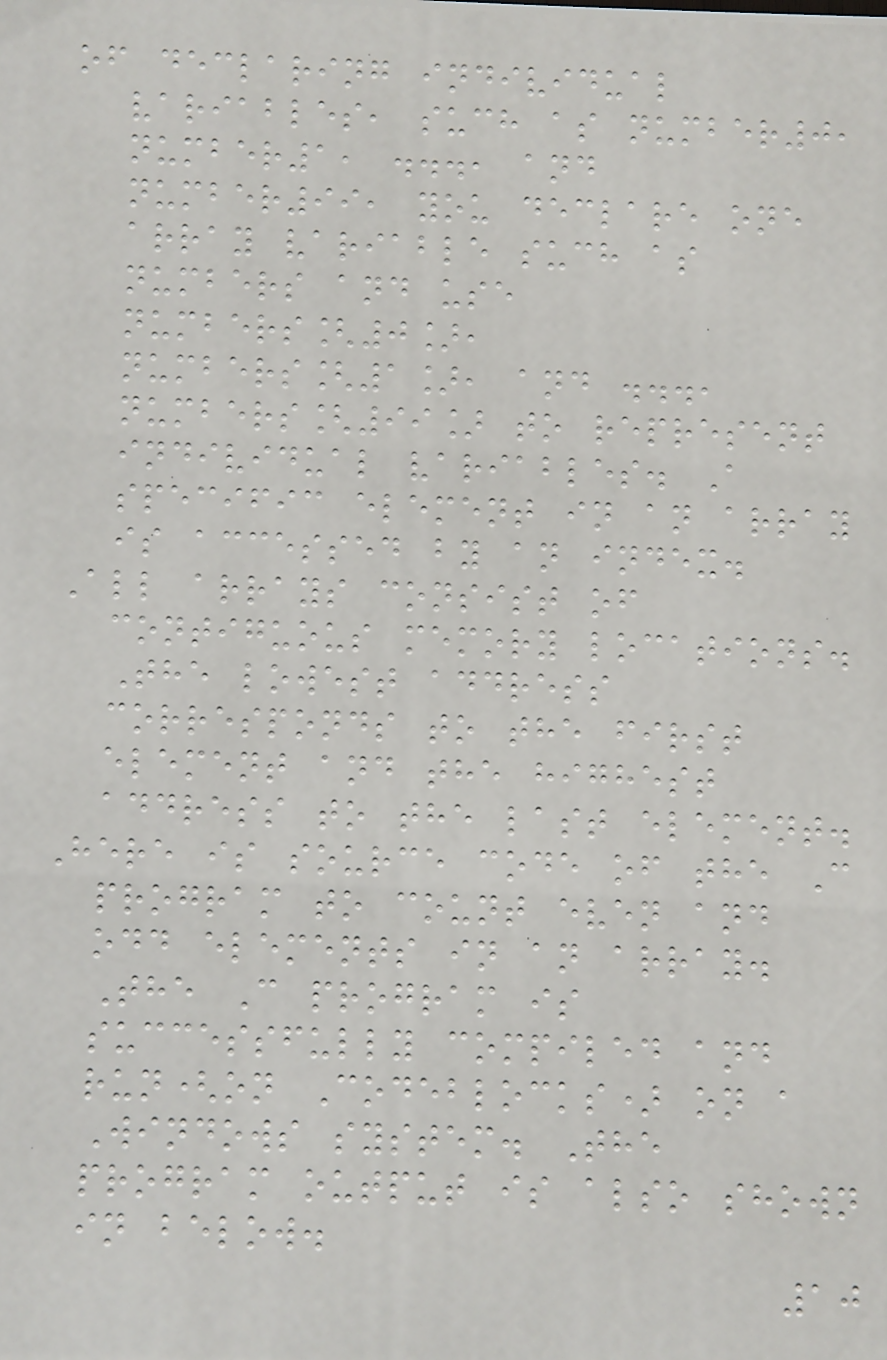of declaring individual
variables, such as number0,
number1, ..., and
number99, you declare one
array variable such as
numbers and use
numbers[0],
numbers[1], and ...,
numbers[99] to represent
individual variables. A
specific element in an array
is accessed by an index.
All arrays consist of
contiguous memory locations.
The lowest address
corresponds to the first
element and the highest
address to the last element.
Here is source code of the C
program to count even and
odd elements in an array.
The C program is
successfully compiled and
run(on Codeblocks) on a
Windows system. The
program output is also shown
in below.
10
